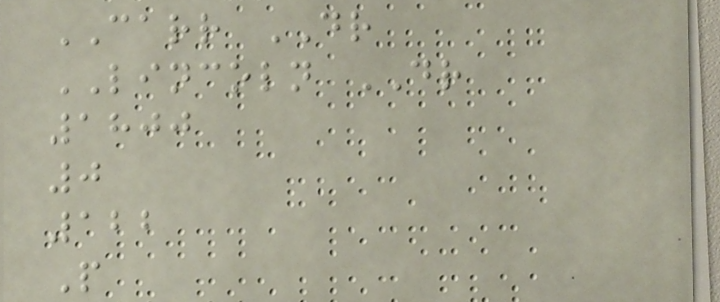CARR DR
LINCOLN DR
1800
0
122
P
